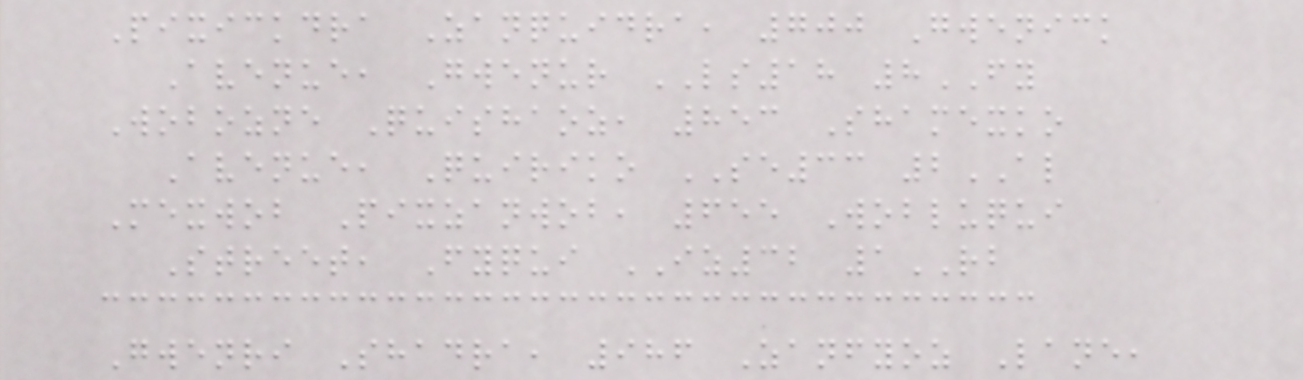Pixickdra Zanquidra, 700 Gwenick
Avenue, Gwenur LS18 8FY
Wobozne Quishaoz, 853 Shamexko
Avenue, Quiriko SE33 2AL
Mexwob Pixzanwob, 655 Wobluqui
Street, Fyqui IZ32 1RB
Gwenri Shadra, 986 Zanfyoz Lane,
